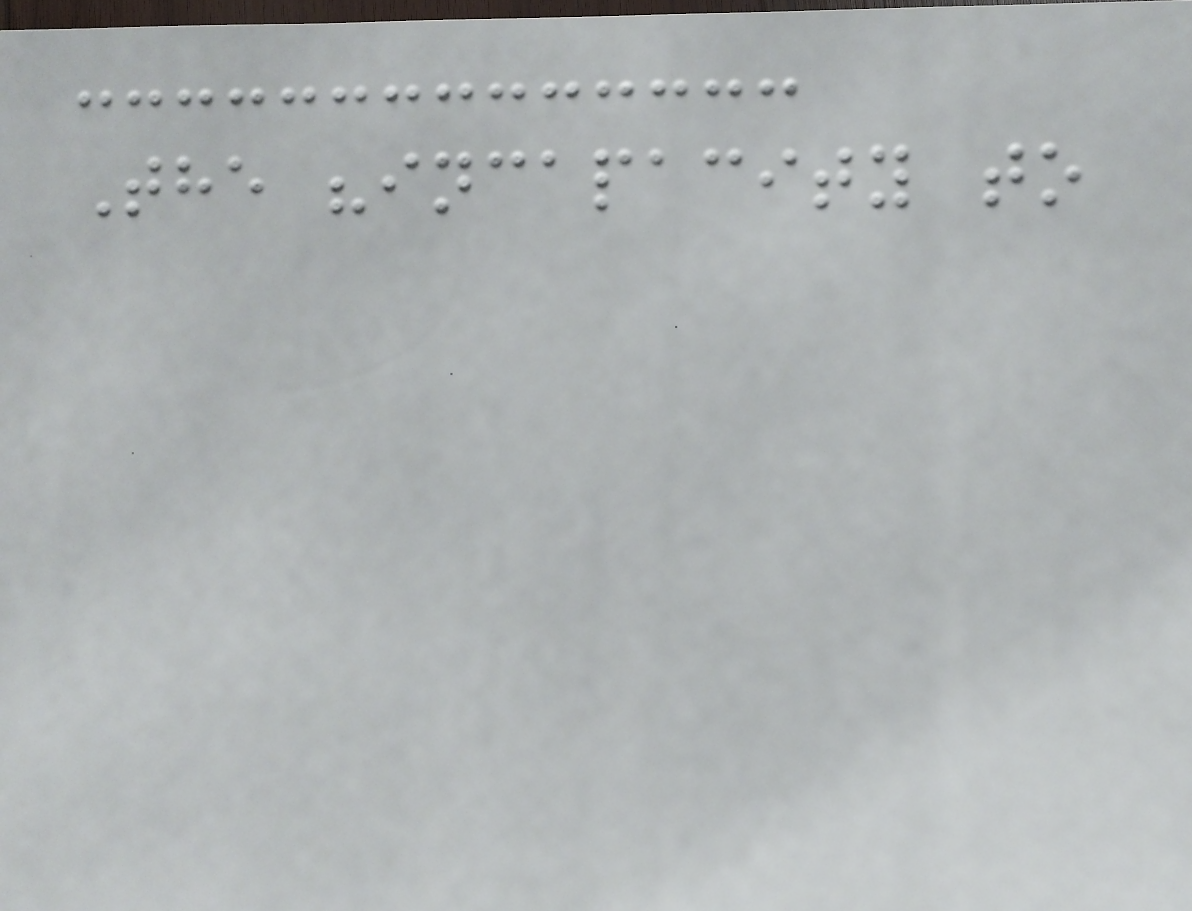The "incapacity to
